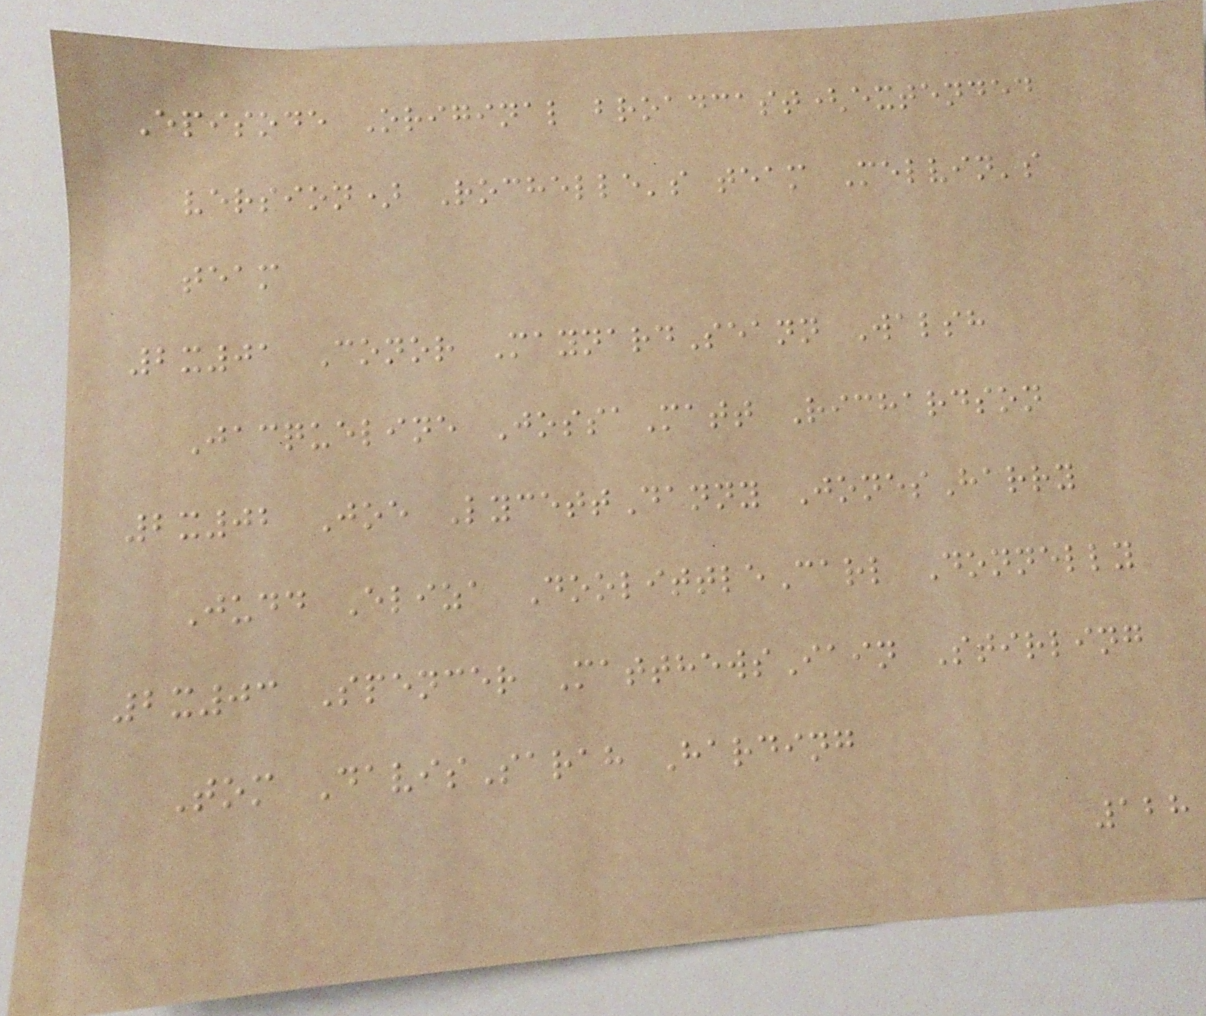Episode Original broadcast(extended
version) Rochelle's team Melvin's
team
2x01 Conor MaynardSeann Walsh
Jacqueline JossaMatt Richardson
2x02 Joe LycettDanny JonesHarry
Judd Eliza DoolittleCarl Donnelly
2x03 Spencer MatthewsIain Stirling
Tom DavisSarah Harding
128
